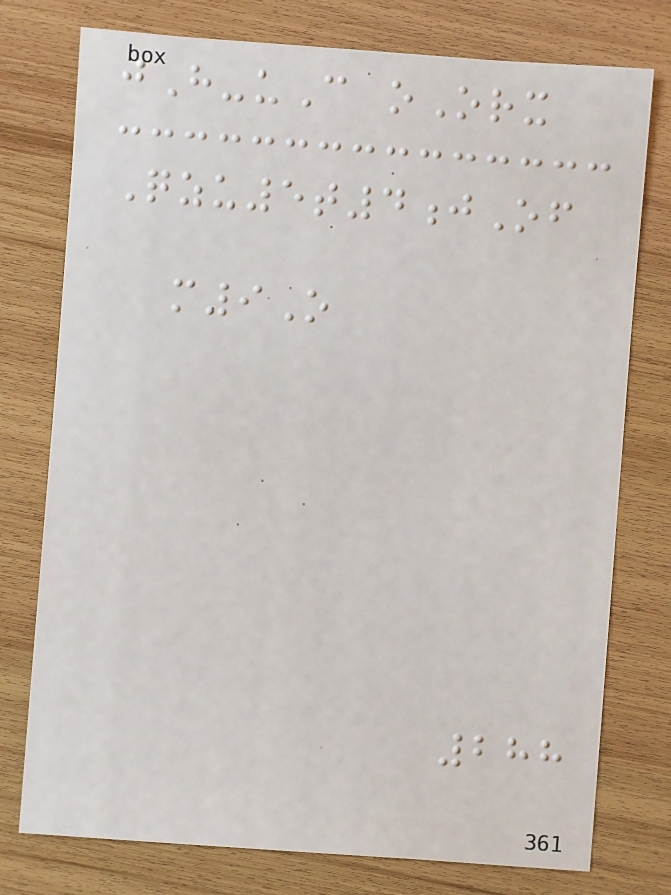jH-uC oOrx
Qzu5t4jOf
m9O
288
